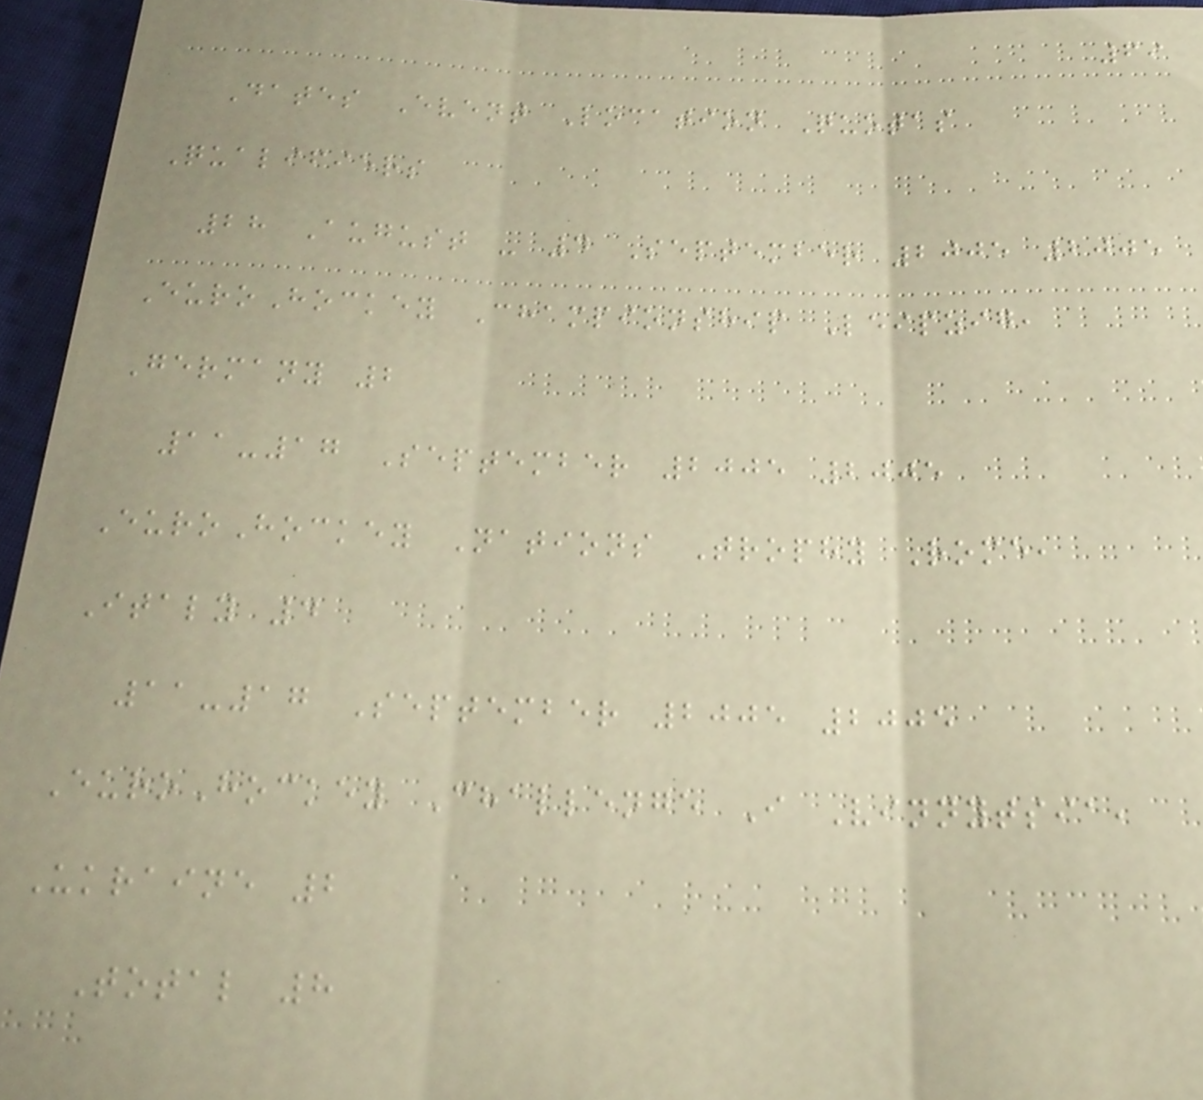69
Dates Event Location Quotas
Qualifiers
28 August - 4 September 2005 2005
EuroHockey Championship Leipzig,
Germany 2
11-17 September 2005 2005
EuroHockey Nations Trophy Rome,
Italy 4
11-17 September 2005 2005
EuroHockey Challenge I Vinnytsia,
Ukraine 2
Total 8
